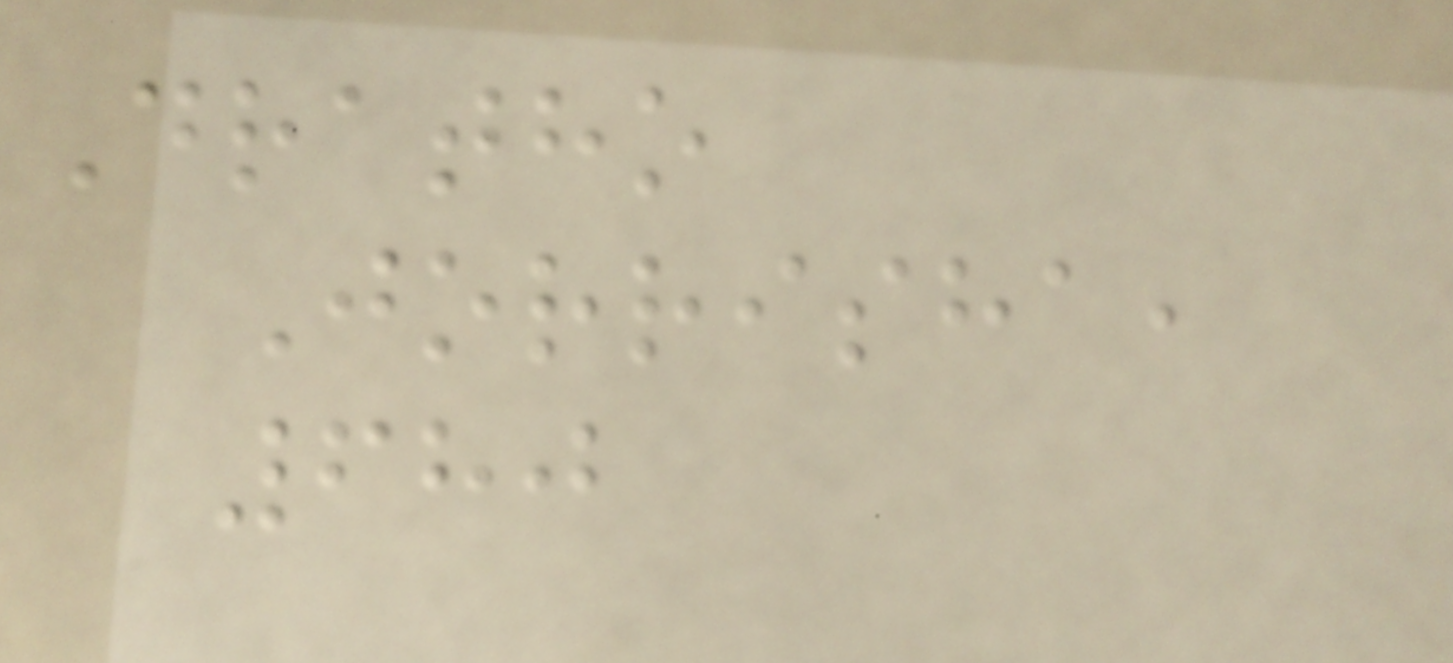Dratho
Jorrisha,
680
